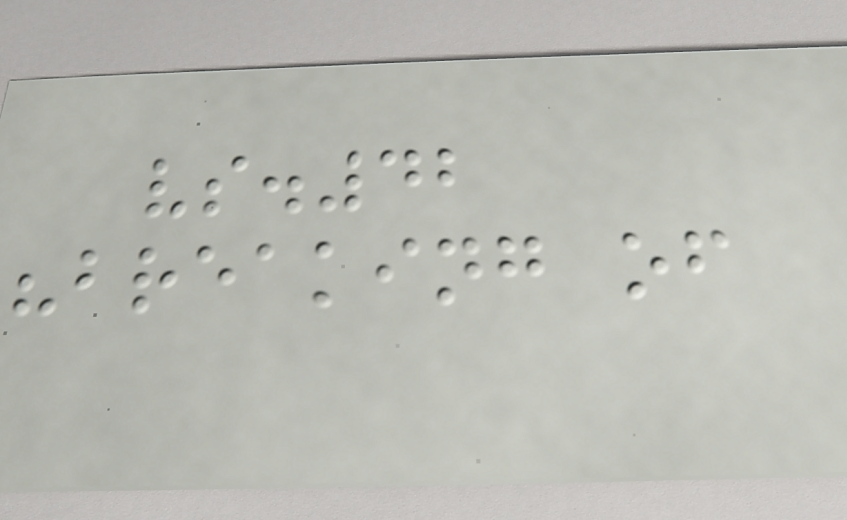vs.42
"breaking of
